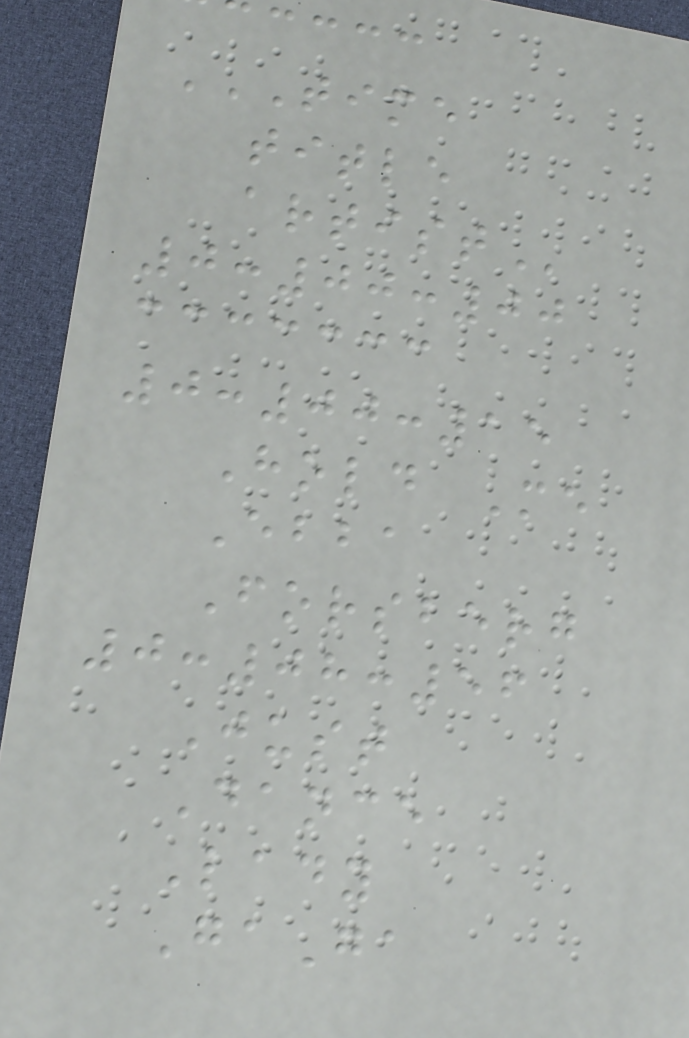TIME
TITLE
ARTIST
0:00:00
0:00:15
Hold Me
Ebba
Forsberg
0:08:56
Just
Dance
Lady
GaGa
